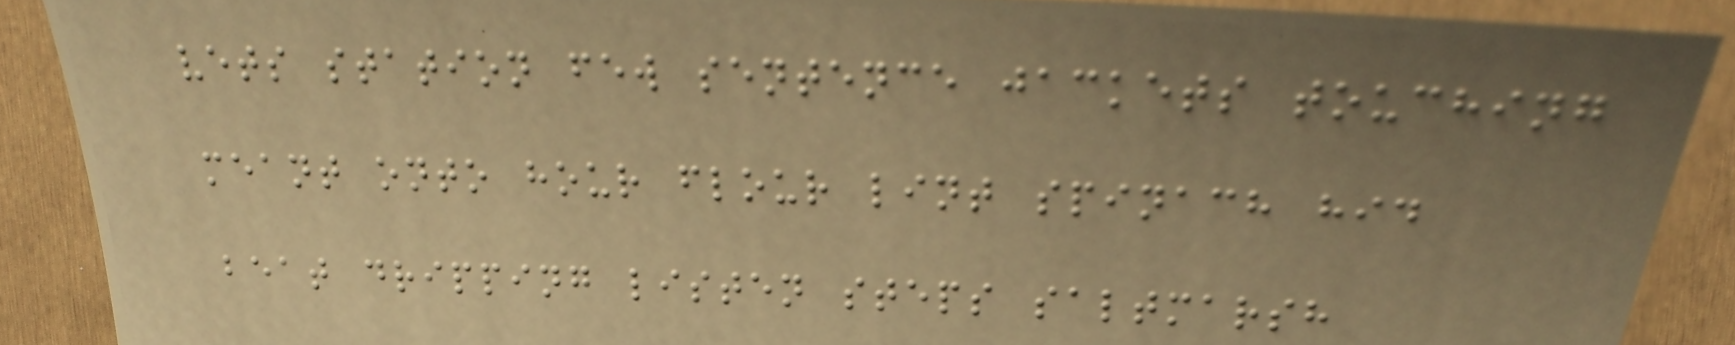vets station few sentence jackets touching
meant onto hour flour lint spinach hid
beat dripping listen steps saltmarsh
